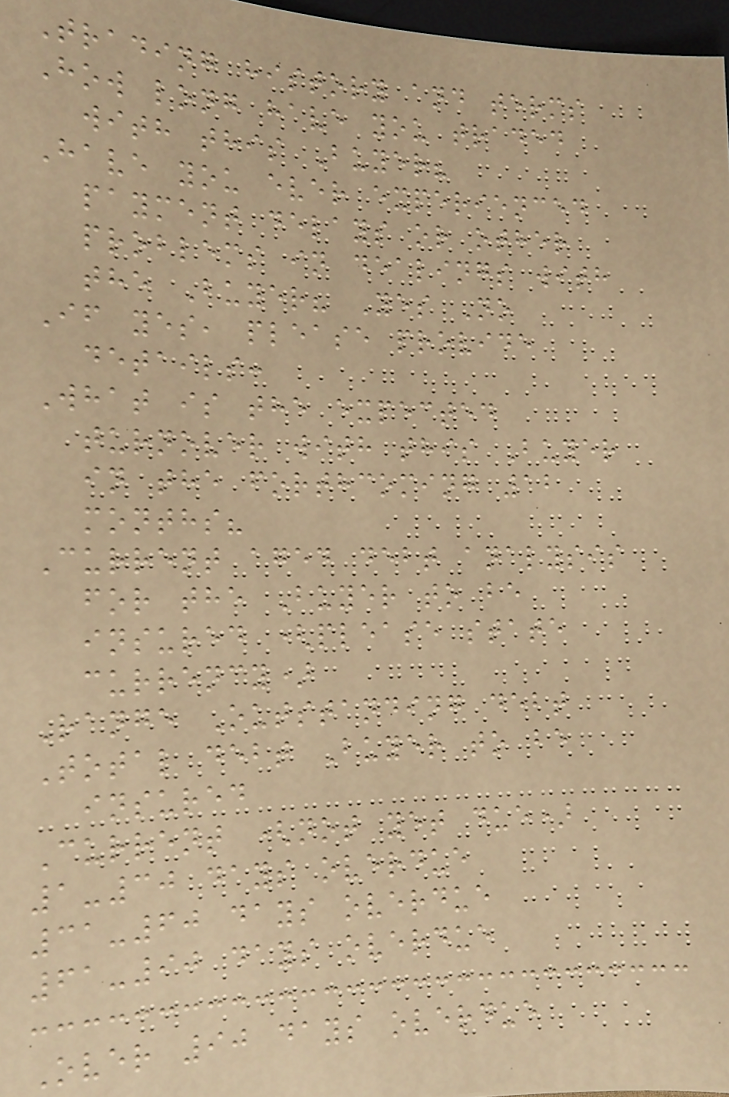Trading history and terms
How long have you traded
with this Buyer?
Have you ever experienced
payment delays or other
problems in dealings with
the Buyer? Yes No
If yes, please provide
details:
What is the expected
turnover with this Buyer
in the forthcoming 12
months?
Current aged debt analysis
for the Buyer to be
insured (please state
currency)
Range Outstanding debt
Total debt Buyer to be
insured
Current (not yet due)
1-30 days overdue
31-60 days overdue
61-90 days overdue
Over 90 days overdue
